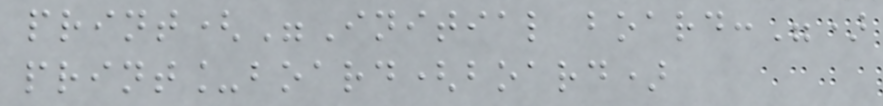print("Initial board:")
print_board(board)
